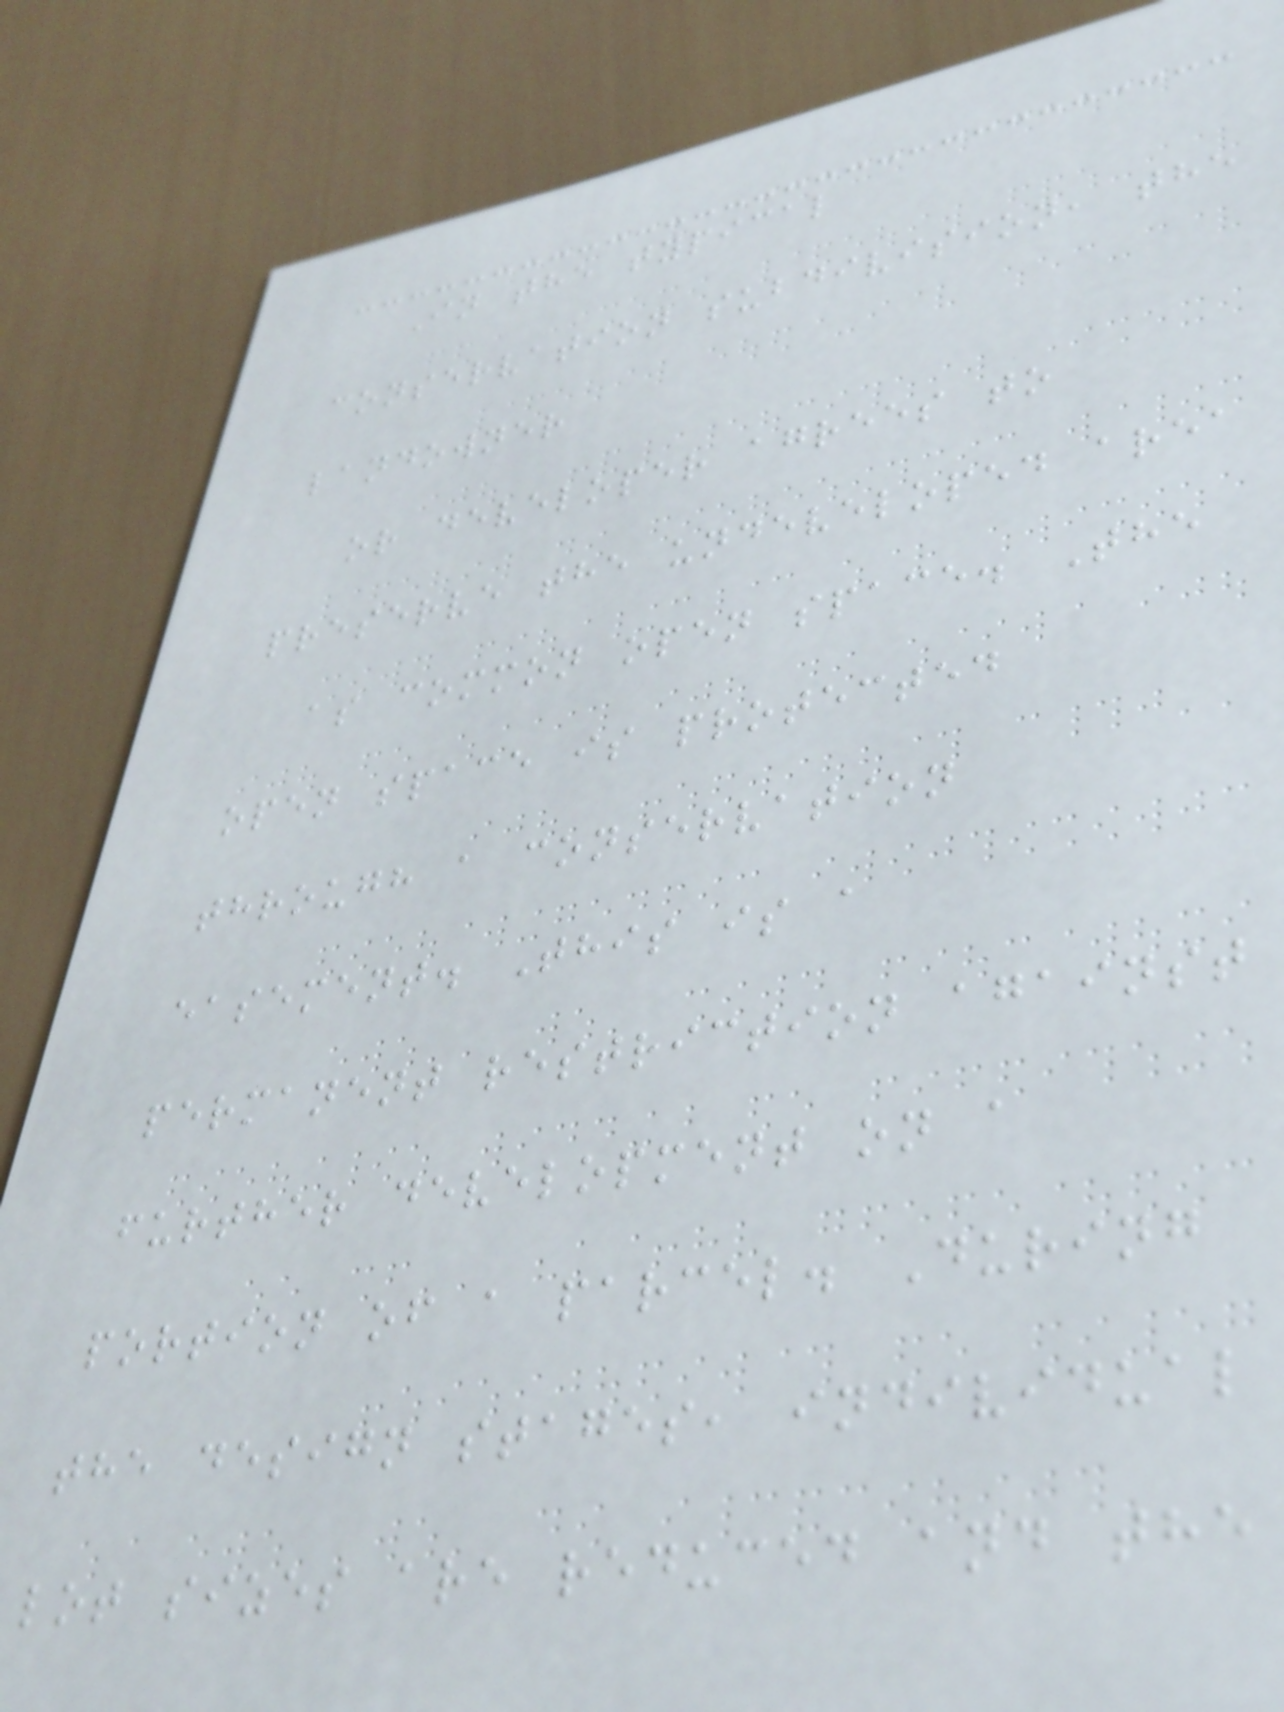In the typical
conservation subdivision, the
landowner
or developer agrees to
preserve the undeveloped area
as common open space. The
open space is protected
through a conservation
easement. This is a
permanent restriction against
further development on a
portion of a parcel. During
the design stages, individual
lot sizes are reduced and the
